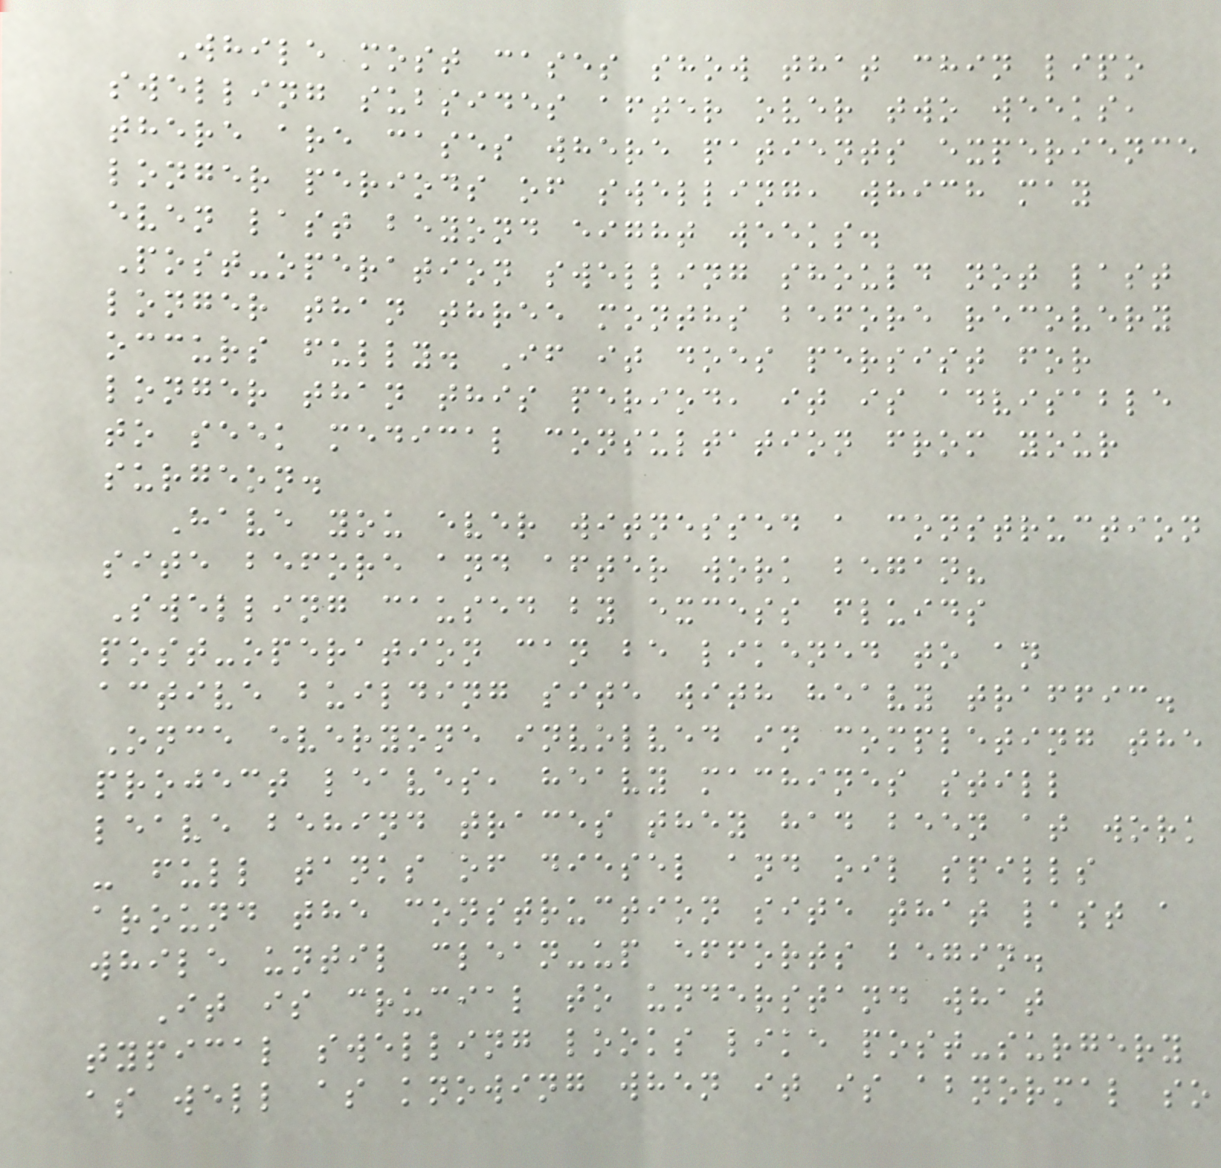While most cases show that chin lipo
swelling subsides after over two weeks,
there are cases where patients experience
longer periods of swelling, which may
even last beyond eight weeks.
Post-operation swelling should not last
longer than three months before recovery
occurs fully. If it does persist for
longer than this period, it is advisable
to seek medical consultation from your
surgeon.
Have you ever witnessed a construction
site before and after work began?
Swelling caused by excess fluids
post-operation can be likened to an
active building site with heavy traffic.
Once everyone involved in completing the
project leaves, heavy machines still
leave behind traces they had been at work
- full tanks of diesel and oil spills
around the construction site that last a
while until clean-up efforts begin.
It is crucial to understand what
typical swelling looks like post-surgery
as well as knowing when it is abnormal so
